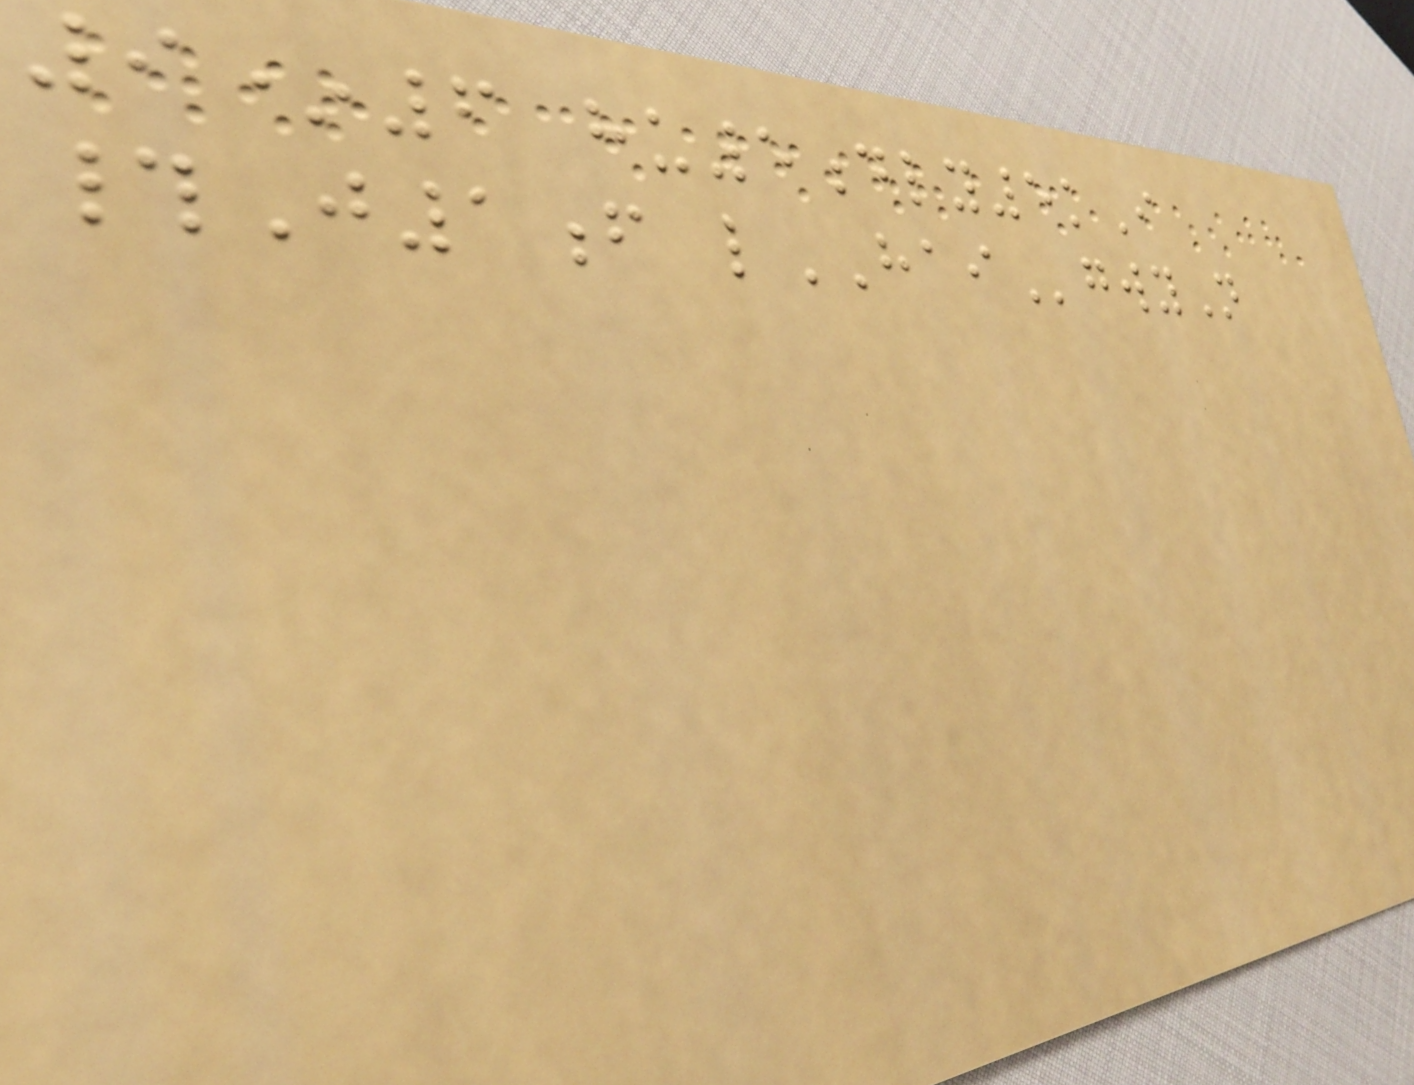9*6 hu5dly5kI
#J1f lHAIgwyN
